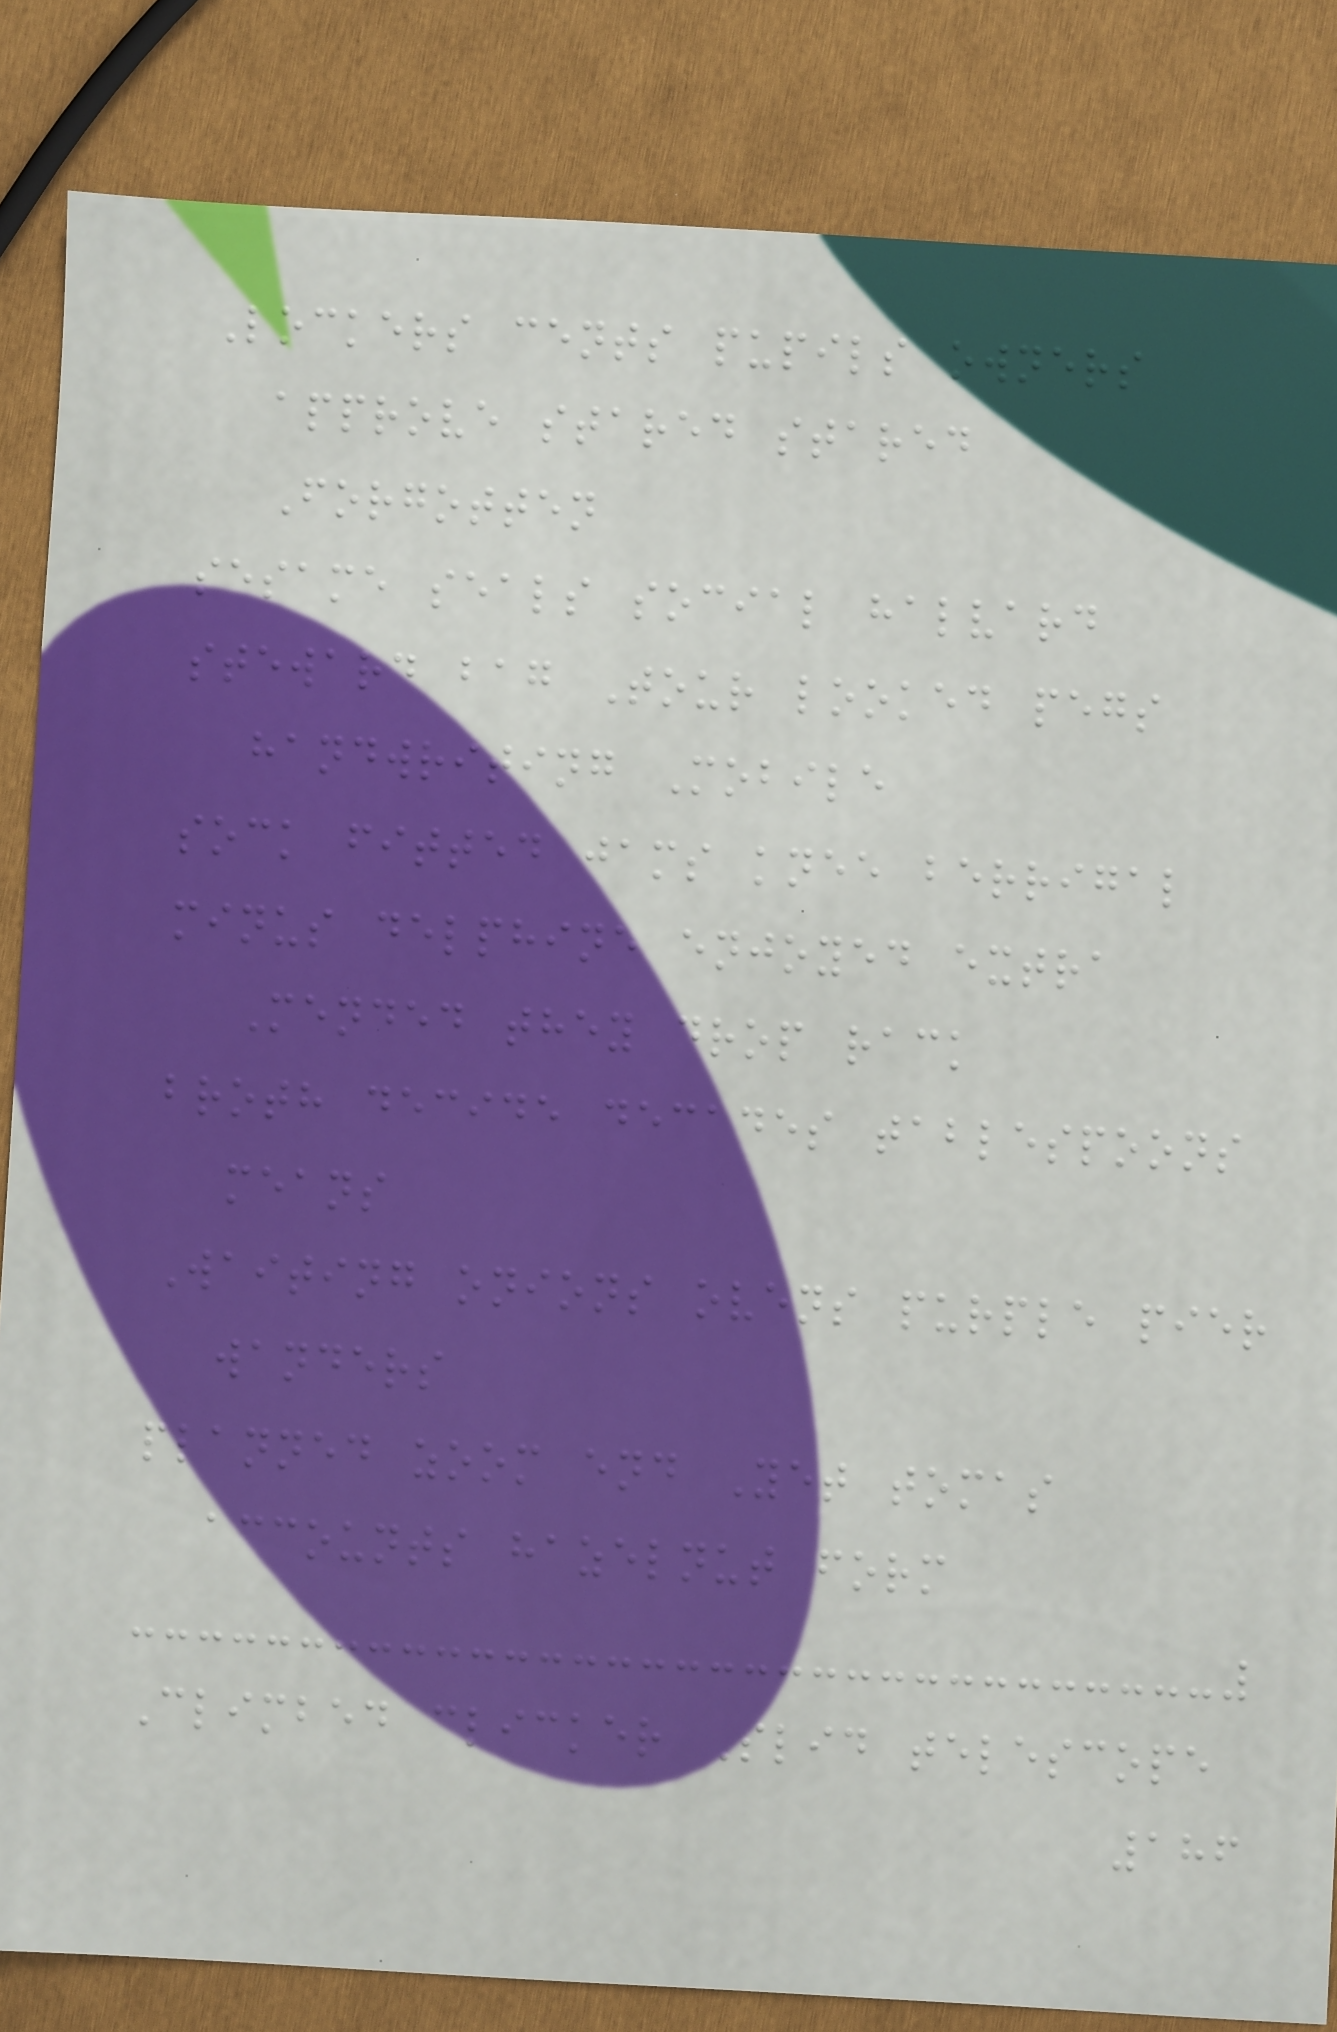Lockers cents pupils owners
approve stared stared
Forgotten
sesame seals social halvard
steward bag Tour looked pegs
handwriting Mobile
sock fitted jams knee berrigal
minus delphine enjoyed extra
Mended they drop rack
broth decide decades tablespoons
means
Waiting onions ovens purple pier
wanders
planned zoom end Yet tomas
accounts hazelnut form
Climbed clicker Slid telescope
186
